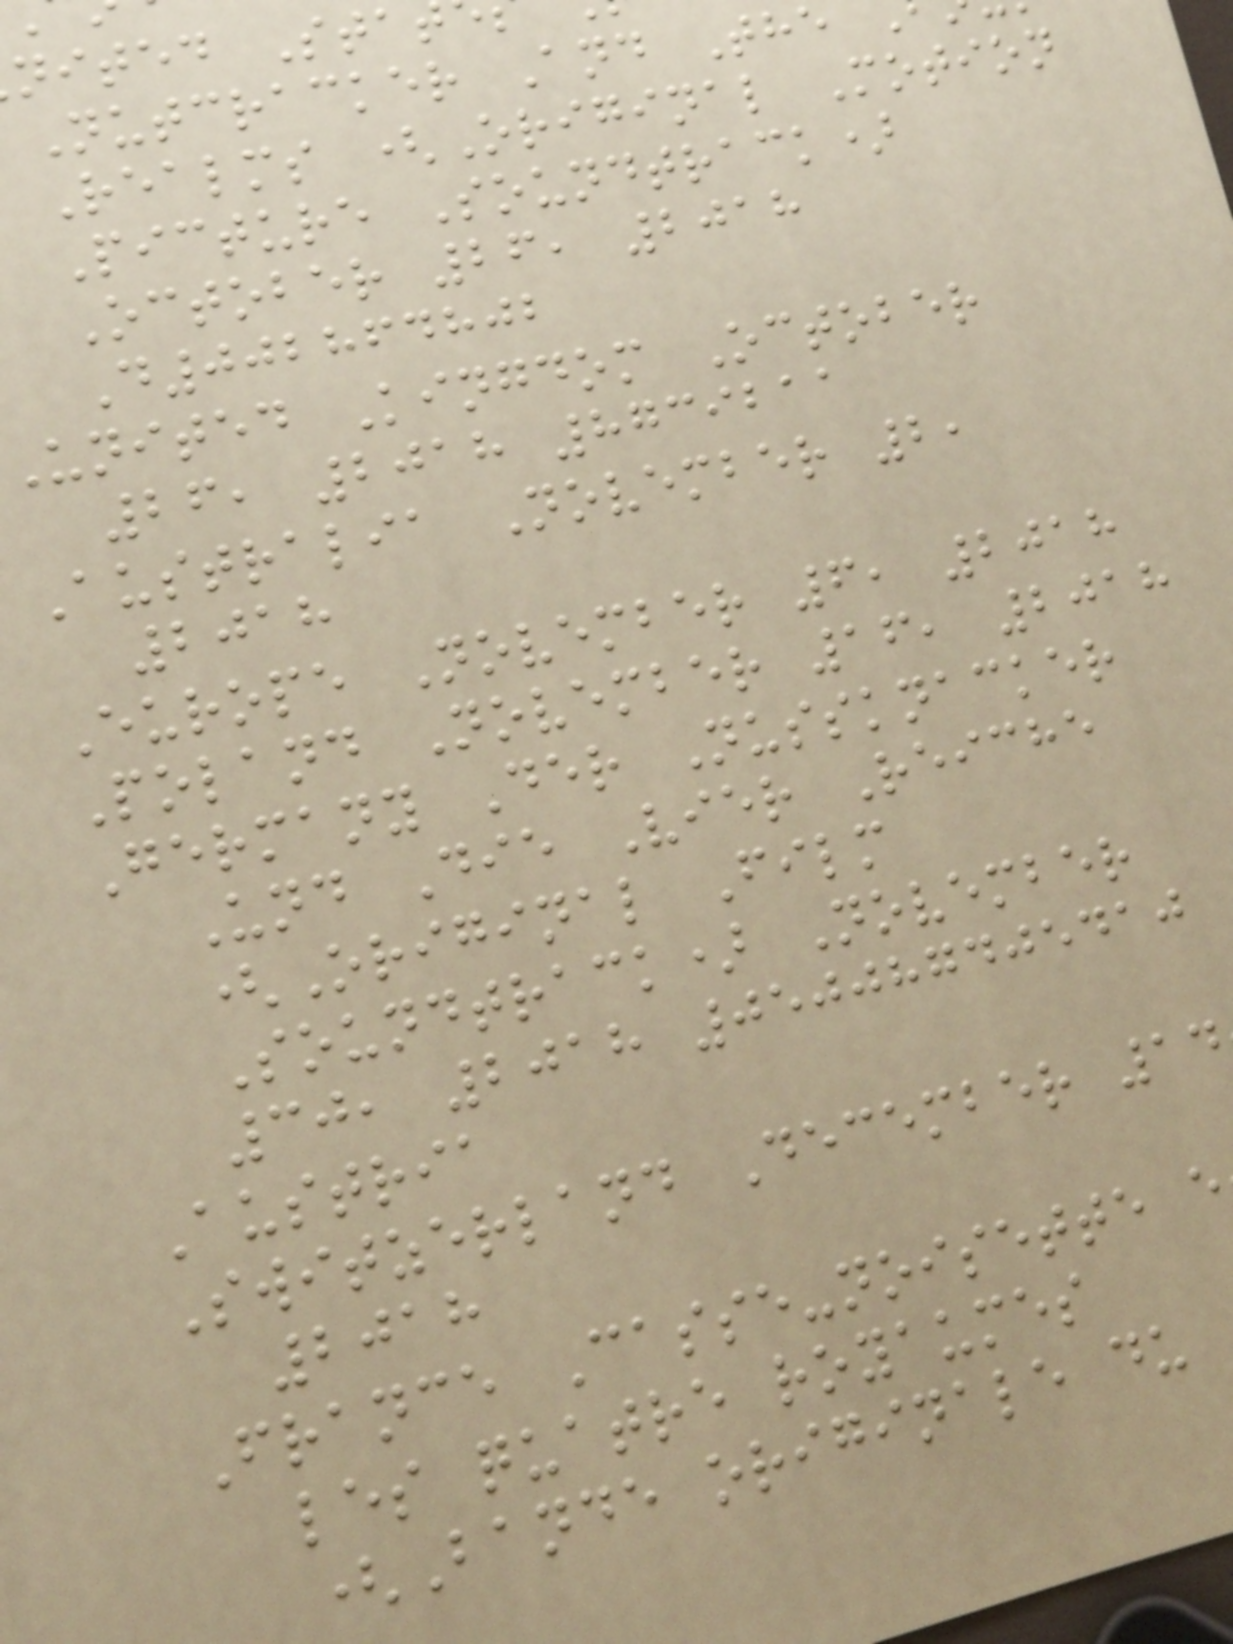nited Sta
Nutcracker And The
Realms (Original Motion
Picture Soundtrack)
October 26, 2018
D002864802
United Kingdom October
26, 2018 8739211
Australia November 2,
2018
Europe November 6, 2018
Poland November 16, 2018
Germany Der Nussknacker
Und Die Vier Reiche
(Original Film
Soundtrack) November
30, 2018 050087405410
Austria
Switzerland December 14
2018
France Casse-noisette e
les quatre royaumes
(Bande originale du
